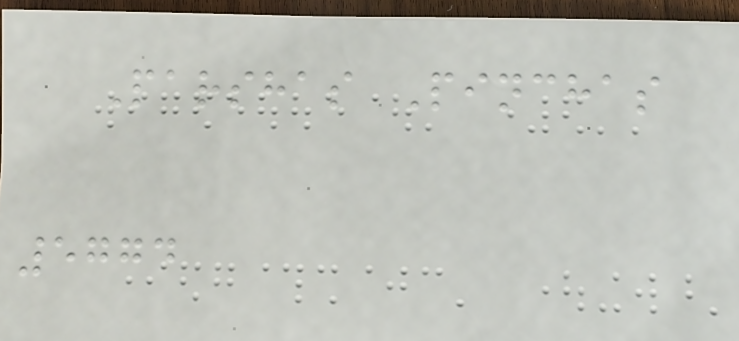Parshas Pinchas
5774
